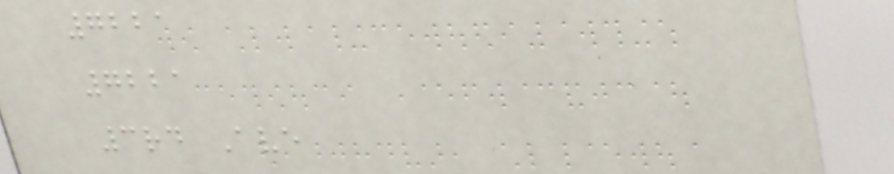7221
7221
3rd Ave
